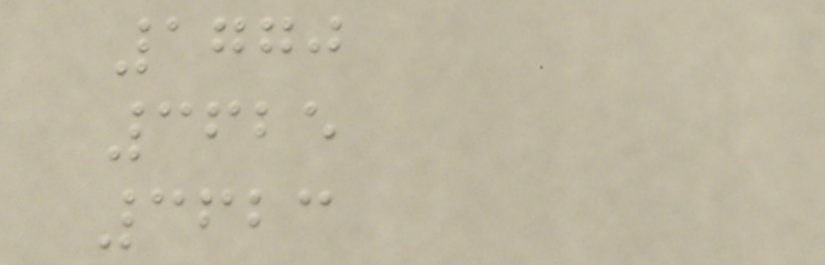1770
3625
3623
